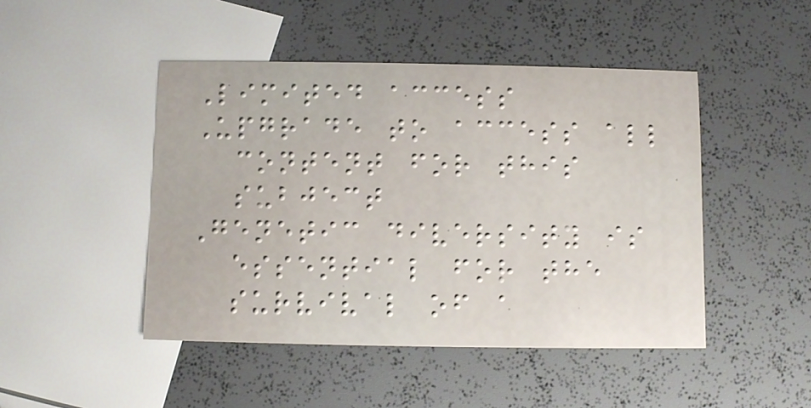Limited access
Upgrade to access all
content for this
subject
Genetic diversity is
essential for the
survival of a
